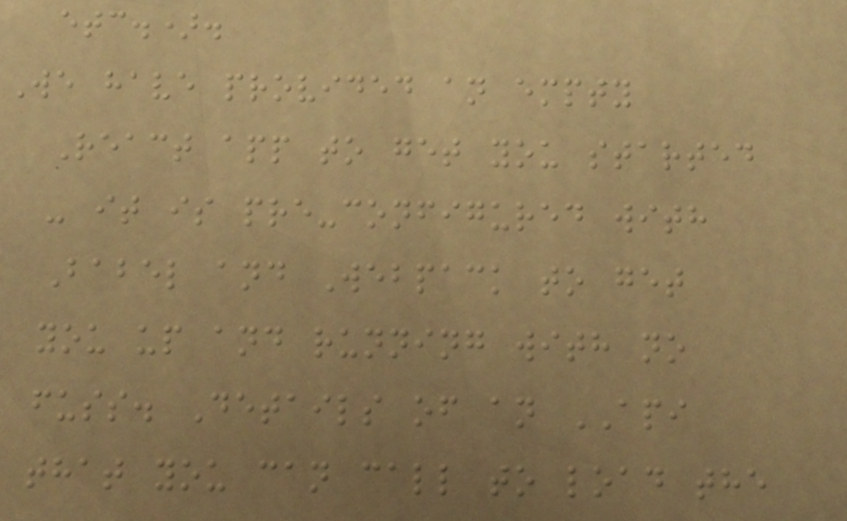etc.).
We have provided an empty
React app to get you started
- it is pre-configured with
Babel and Webpack to get
you up and running with no
fuss. Details of an API
that you can call to load the
